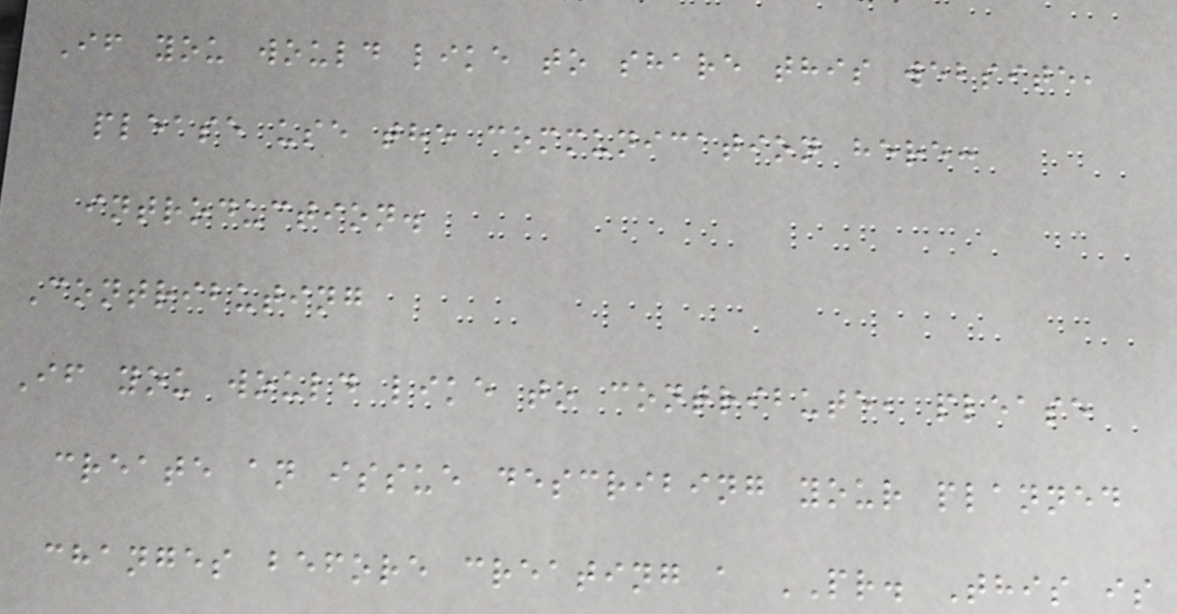If you would like to share this website,
please use the communication here:
introduction.
Contributing
If you would like to contribute, please
create an issue describing your planned
changes before creating a PR. This is
